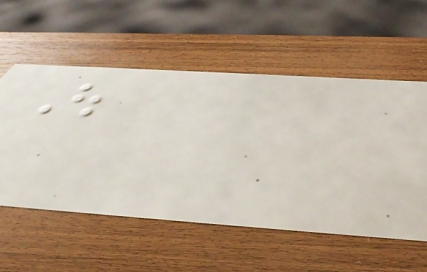Out
